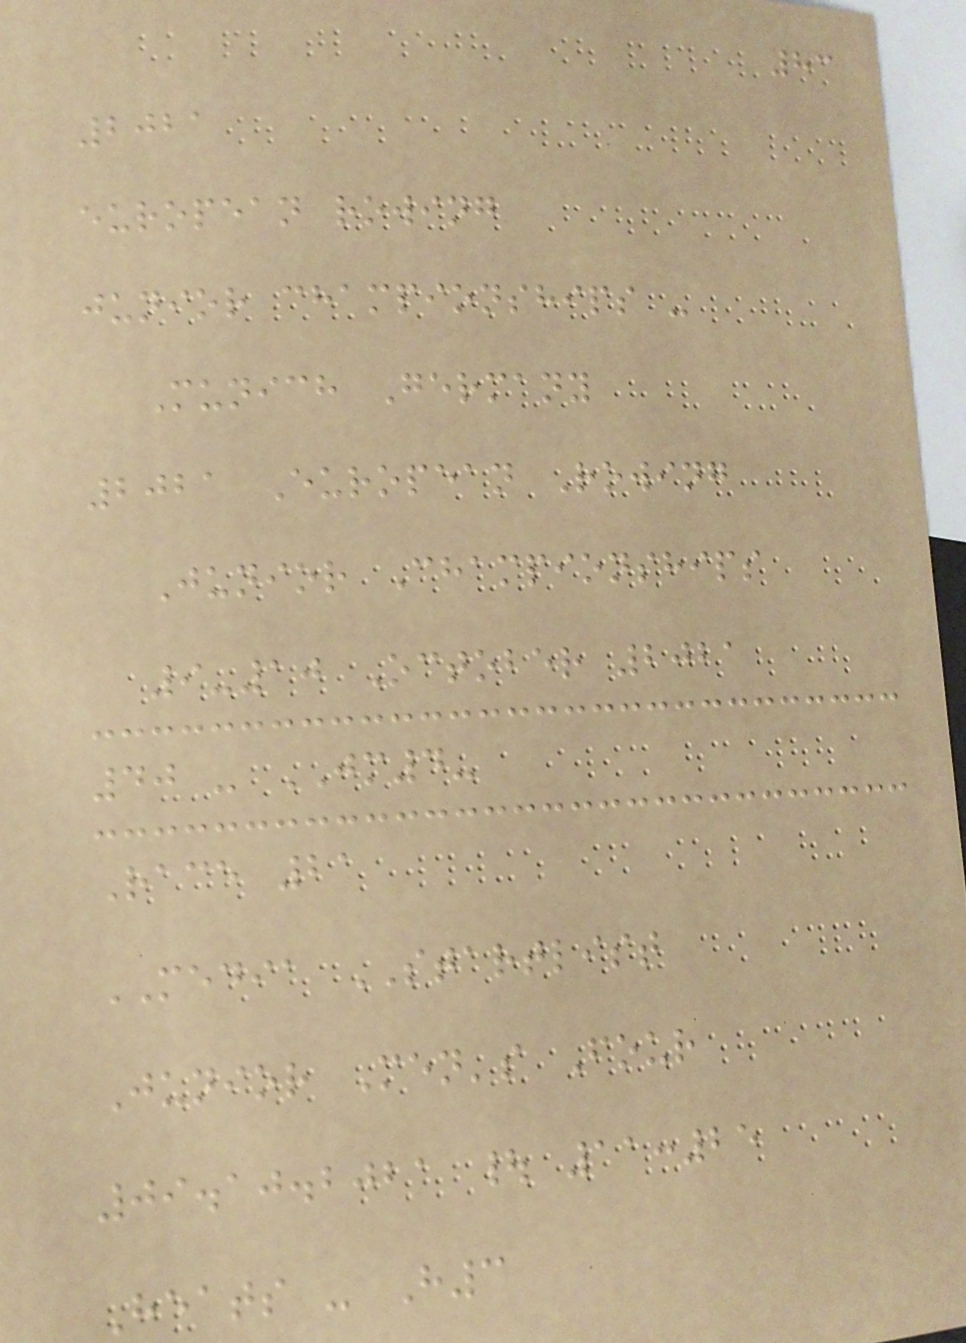83
2021
european rowing
junior championships -
Munich Germany
2021 European Rowing
Junior Championships
9-10 October 2021
40 - JM4-
Race 21
MEDIA STARTLIST
Junior Men's Four
09.10.2021 | 11:25
Heats - H3
